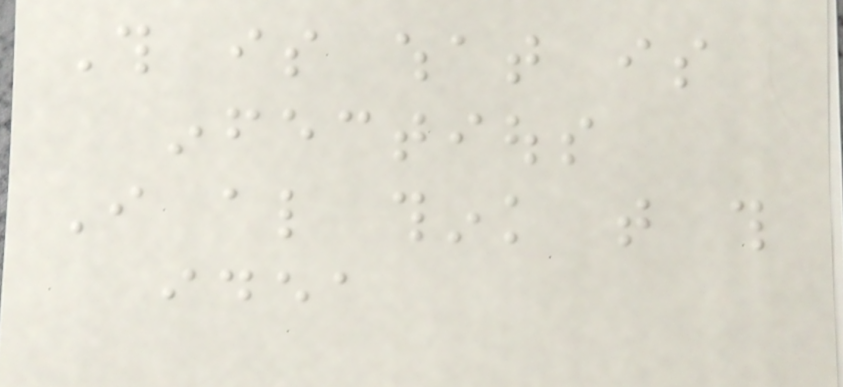This is what is
infectious
I also think that this
idea
